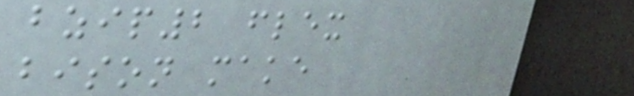bzip2 flex
bison make
